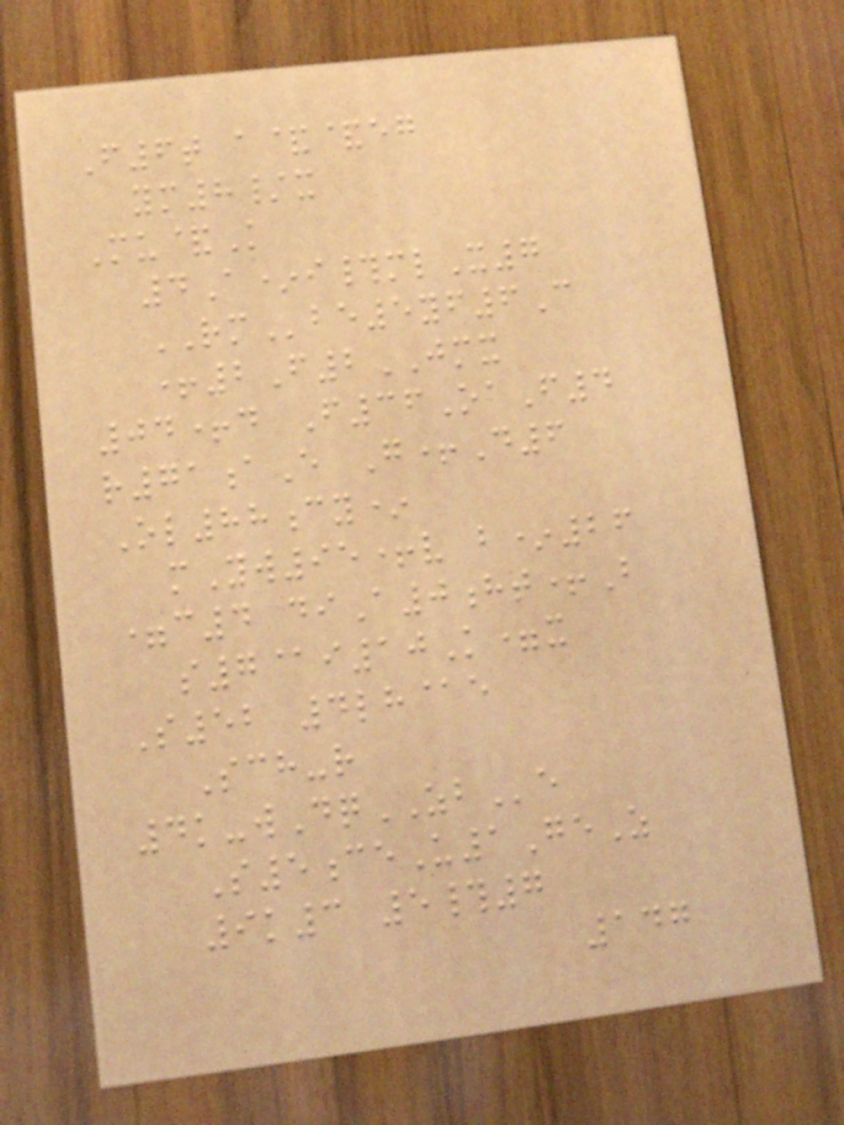F6t a&&eg
ym8/x
Mu&K
4A*i#mlX7
RMbe5yf6C
+2F2JMX
04+d F36OaF4
r71aE G+D6
Ol88cy*
mYw95+v b*26
=c4 diA0ht+B
s7@i10K=x
S52 4lh@e
Sch-r
4k-wDqZBe
S5ceU1GeZ
9k3 5#7
147
